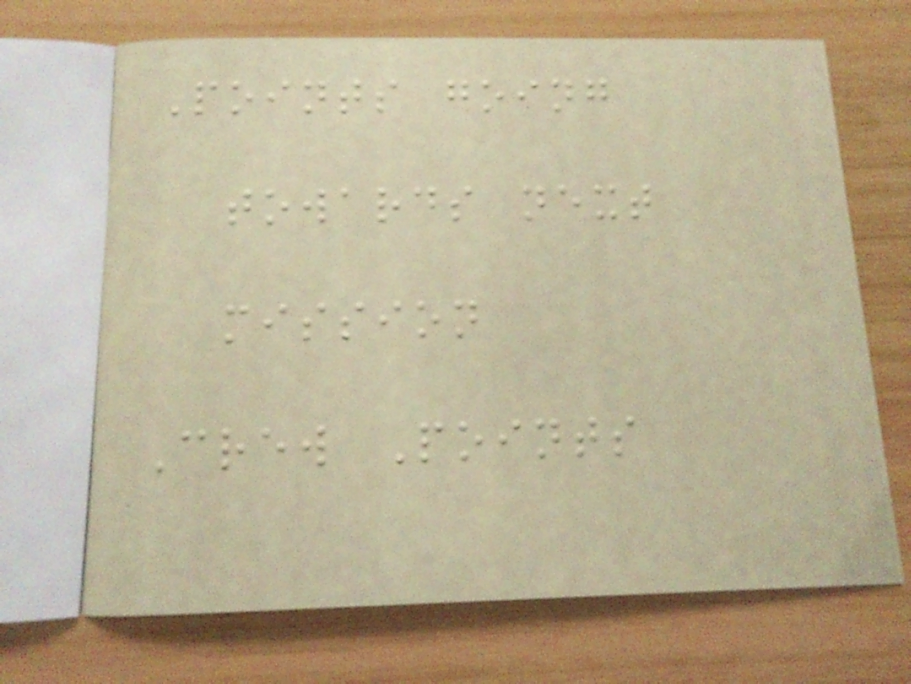Points going
towards next
mission
Crew Points
